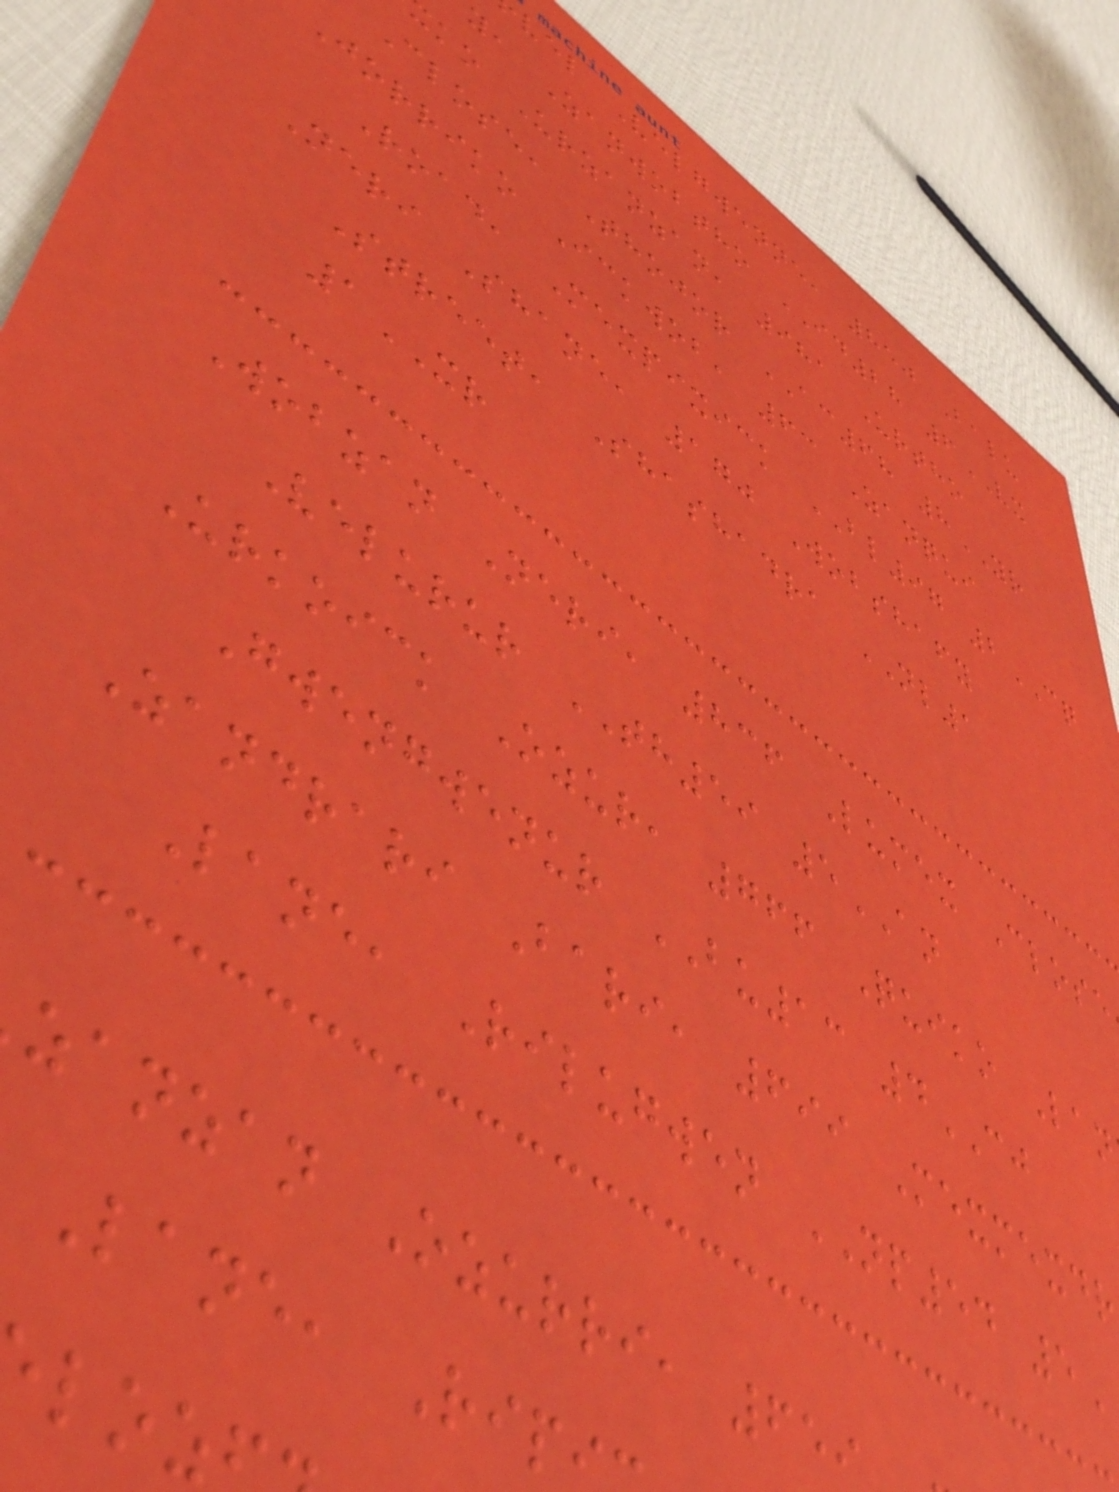vel Velgwenne, 850 Balu
y, Zanwobtho ID28 6VX
ko Urzanzan, 981 Urtho
Close, Thojor AC68 8YR
Jorriko Ickwob, 63 Zanqui
Road, Mexpixick BL97 2CQ
Neri Shane, 170 Wobshafy
Street, Shashadra NL1
1XR
Wobzan Neri, 836 Lumex Close
Velurur TH59 5AN
Urkoick Ozur, 766 Quiko Lan
Gwengwenur BU13 4CJ
Zandrari Bari, 699 Mexmexdr
Lane, Rilugwen NP54 5
zanzan Ozurri, 65
Lane, Rip
